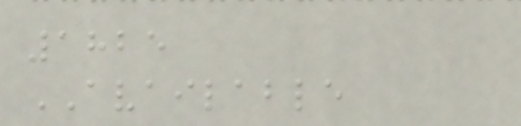1825
AVAILABLE
